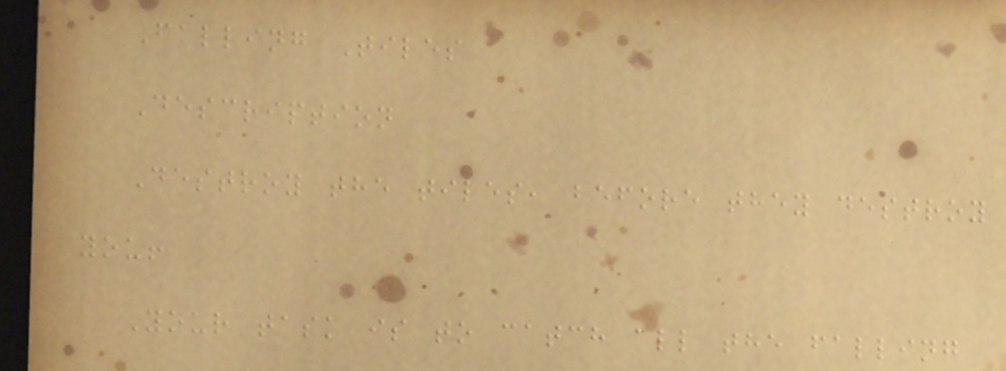Falling Tiles
Description
Destroy the tiles, before they destroy
you!
Your task is to catch all the falling
